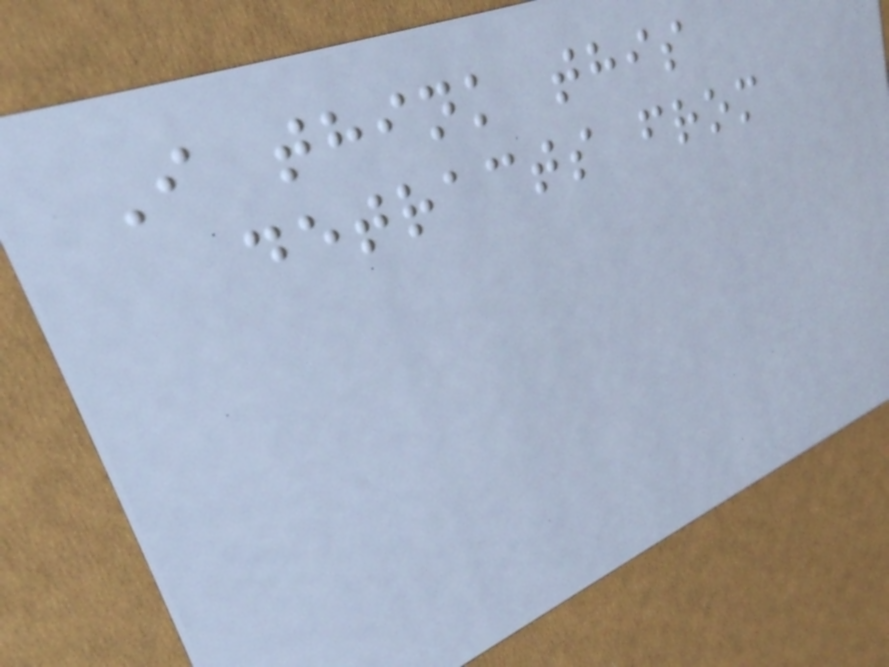I think this
detracts from
